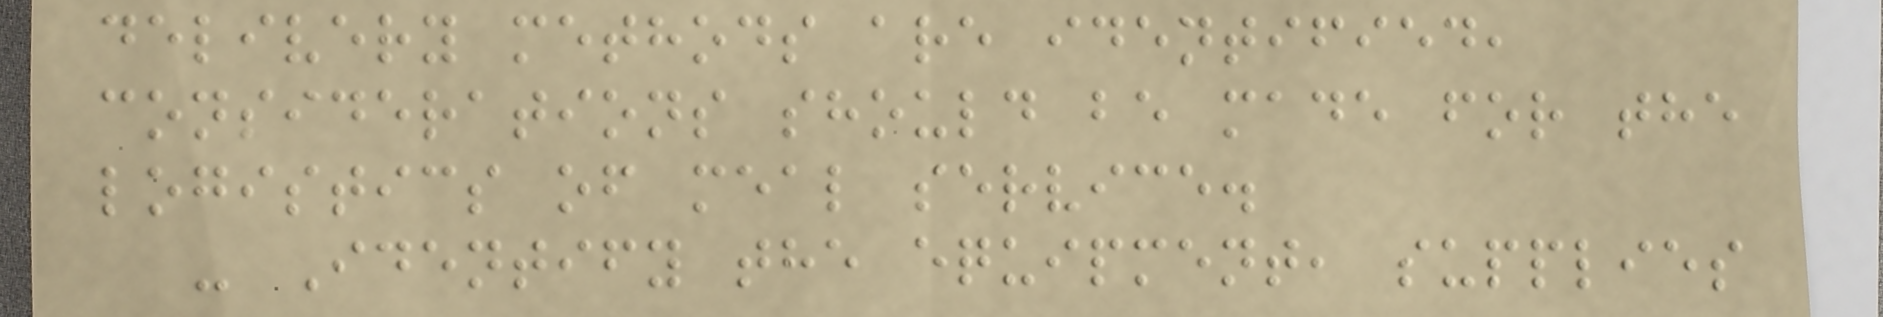delivery methods are identified,
considerations should be made for the
logistics of meal service.
- Identify the equipment, supplies
